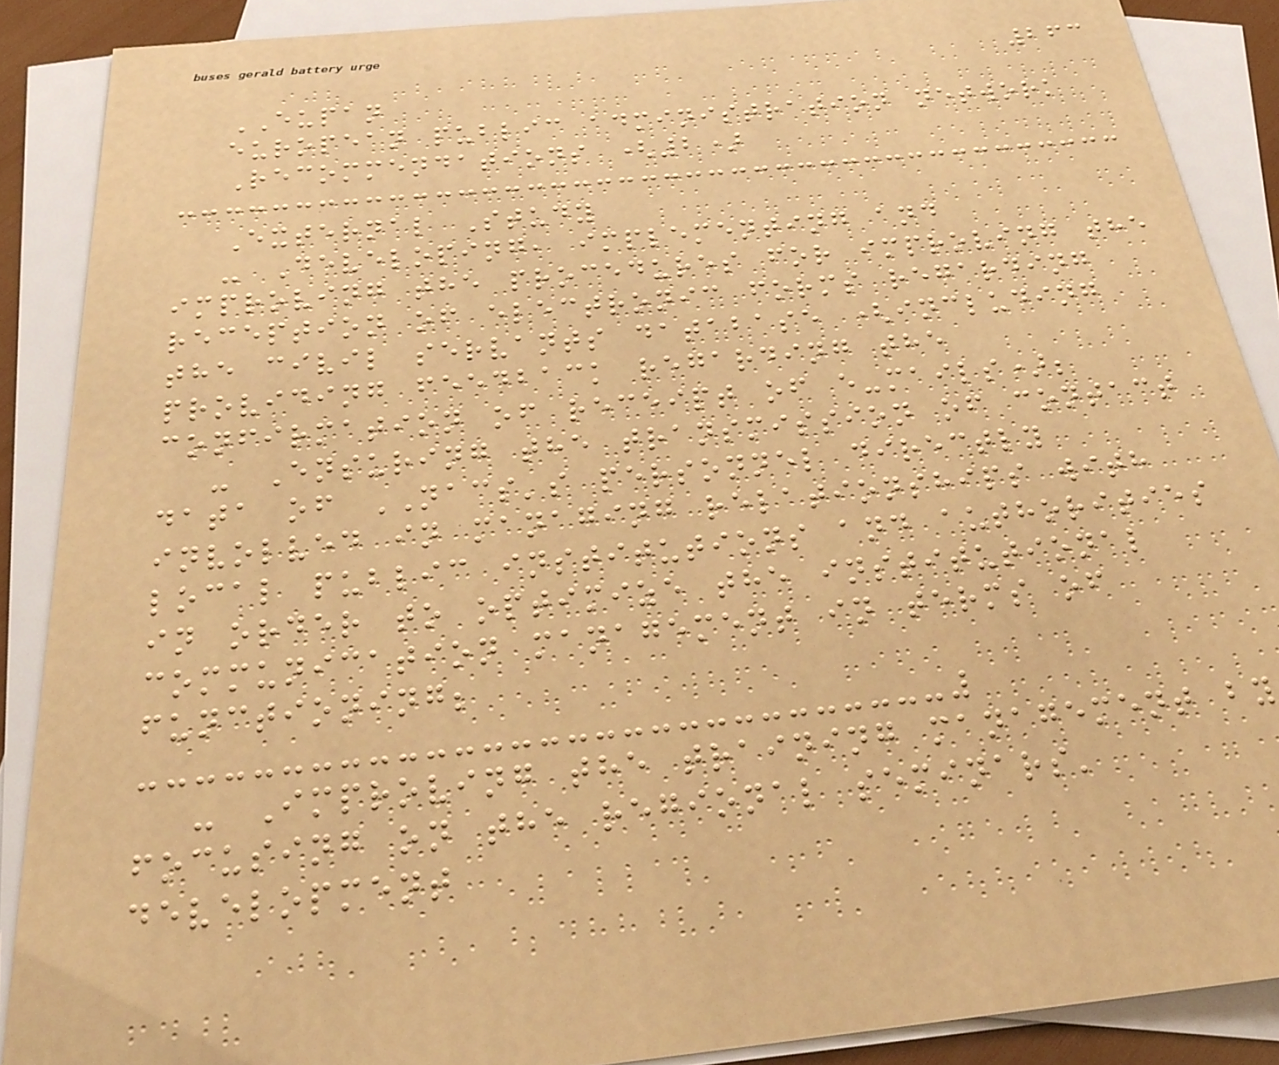263
EUPAN
european public administration network
Recommendations (2)
External Study
- Developing, implementing and
improving the procedures for improving the
reception of electronic forms regarding
the civil servants database (including
providing feedback regarding the
confirmation of receipt of e-mails);
- Ensuring the transmission of contact
data of NACS's personnel directly
involved in managing relationships with
local public institutions and authorities
in order to optimize the institutional
communication management in terms of
functioning;
- Improving the training management by
focusing on the regional seminars'
development
